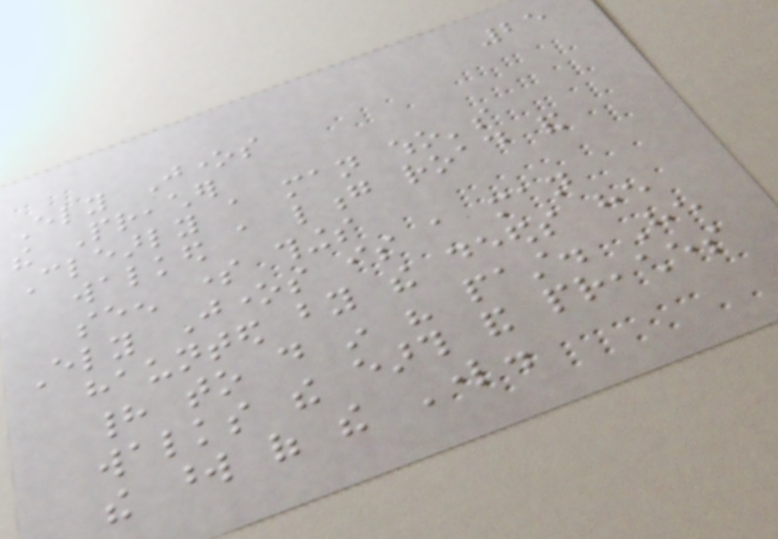25
Ely Jones
the Preacher
Clearly a man who's
walked a long road and
seen some things
Ely Jones is a man
haunted by the deeds he
had to do in his past. He
walks the earth and preaches
the word of the Lord.
